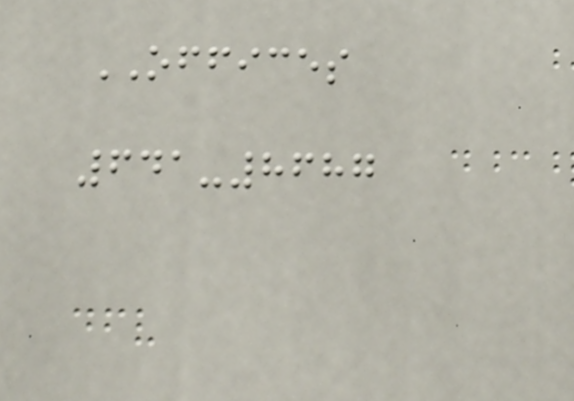OFFICES
641-8687
